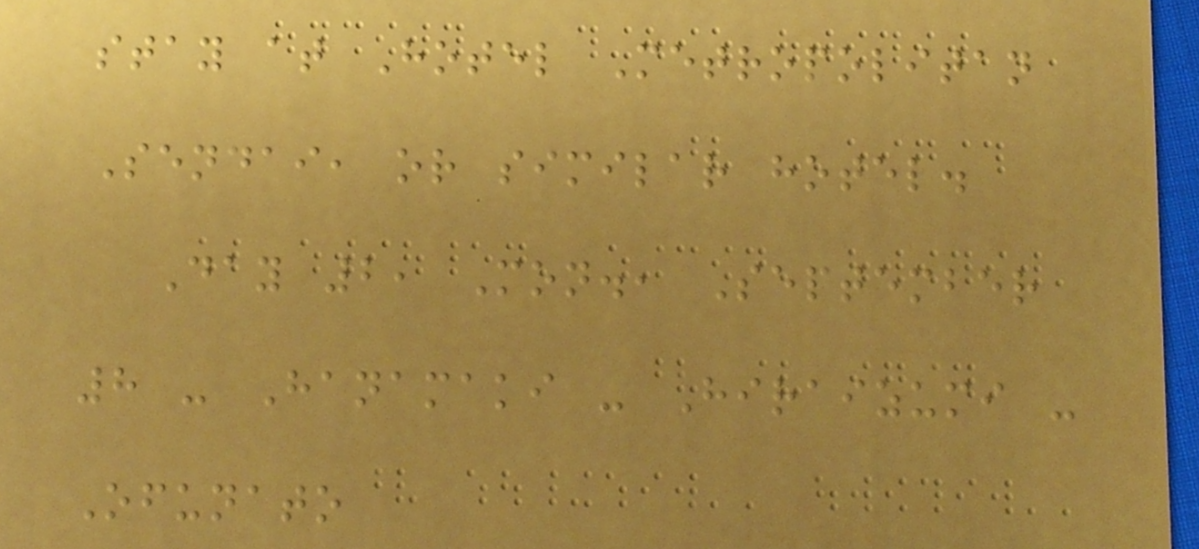stay at Hotel Metropolitan
Sendai, or similar hotel.
Day 2, Mon., September
8 - Hanamaki - Hiraizumi -
Ofunato
